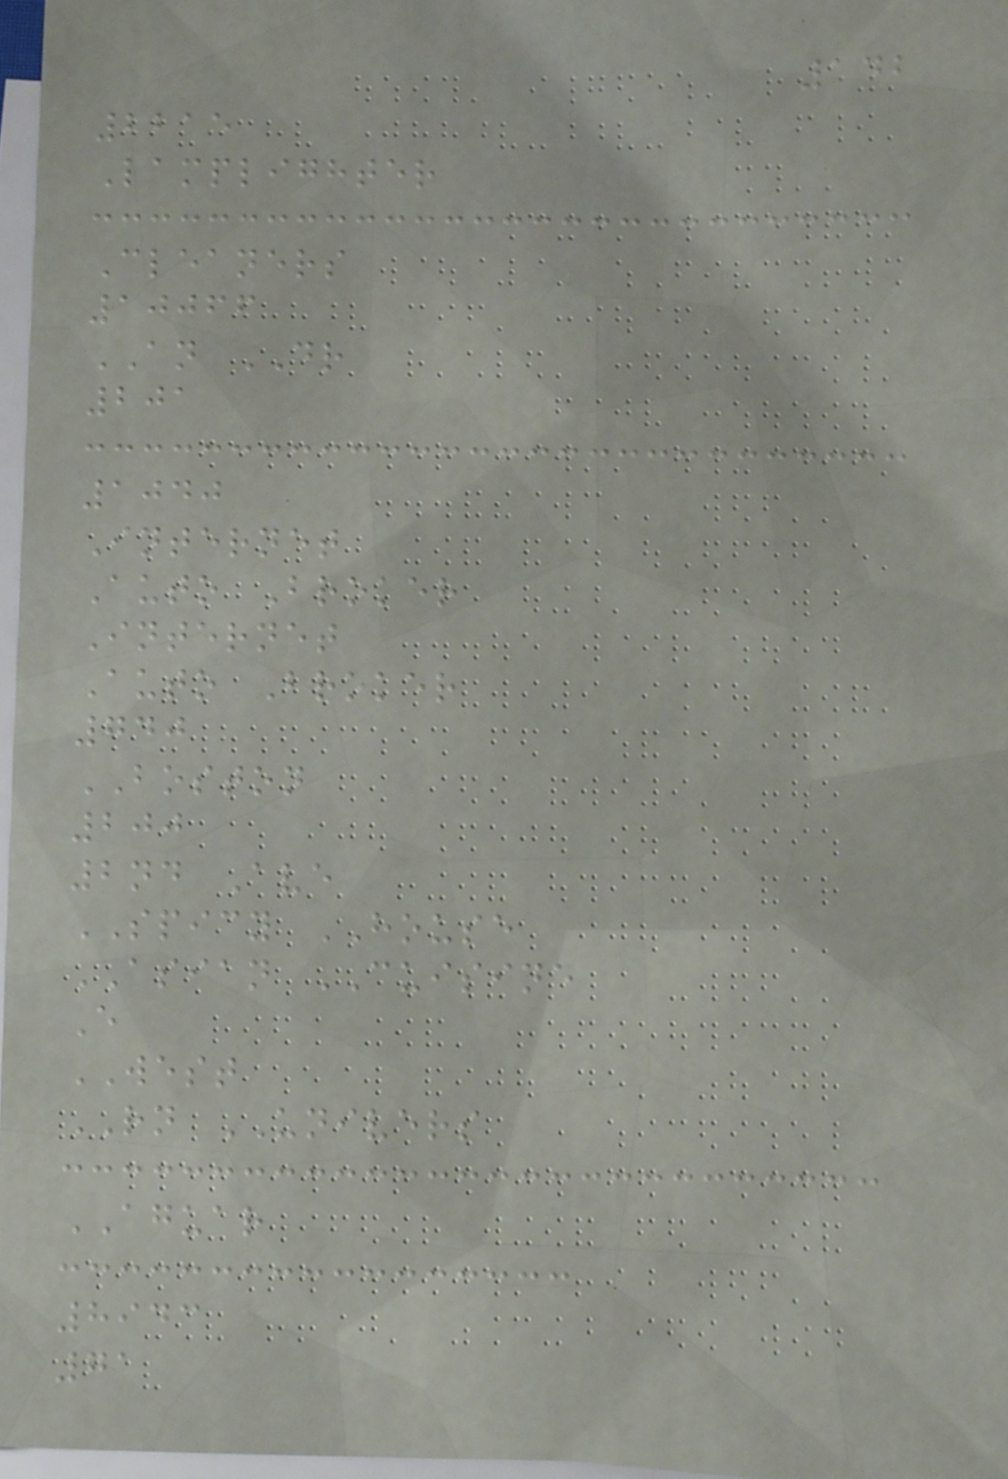142
2215
Lamplighter
Cleaners
10066
AN DR
201
1040
Internet
Auto Broker
Internet
Auto Broker
740
BOSTON
200
2nd Ave
SPICY HOUSE
ASIAN CUISINE
E
WEST
RN UNIVERS
AGUAR
8943
71
